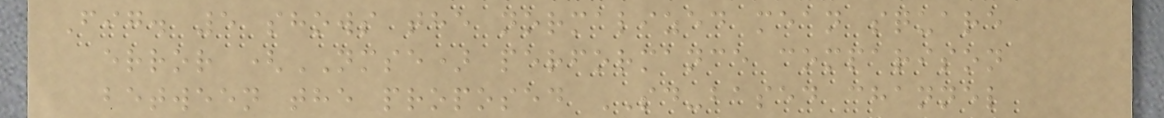Fig. 5 shows the normalized mean square
error (NMSE) performance comparison
between the proposed SD-based channel
